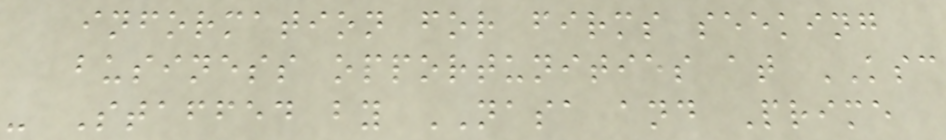information for firms seeking
business opportunities at KSC
- Staffed by NASA and Prime
